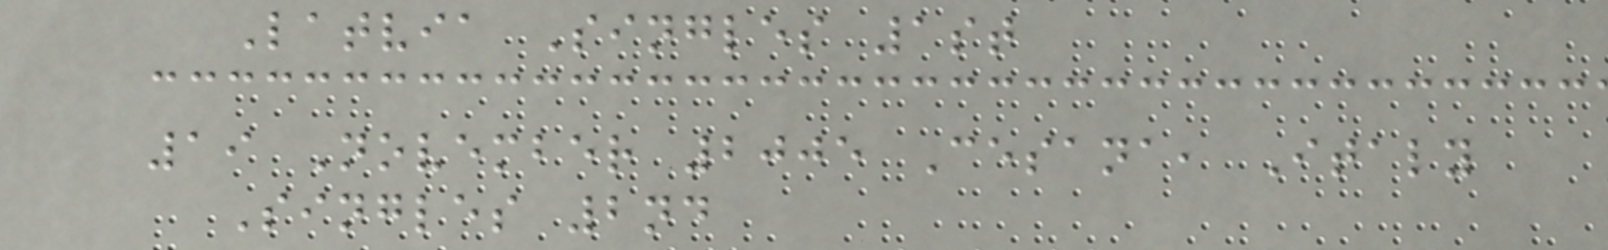Latvia Singles 1st
19 November 2005 Cesana, Italy
Singles 2nd
